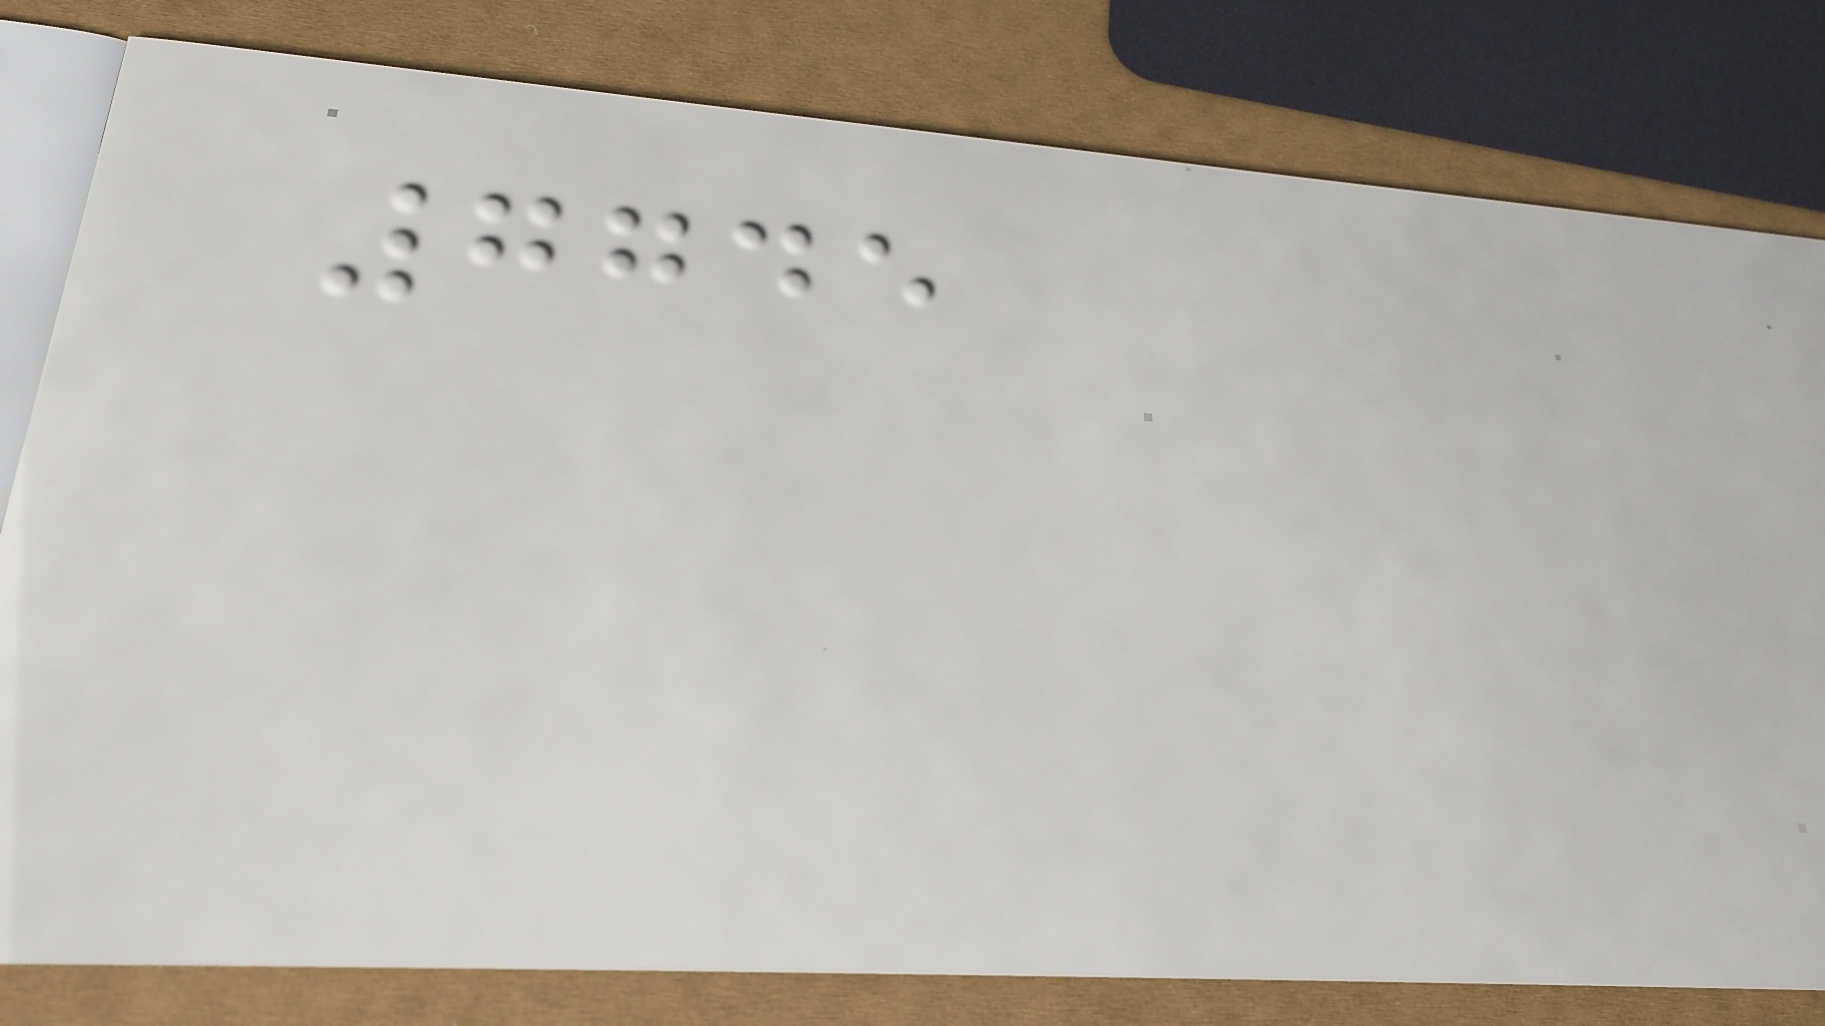7745
